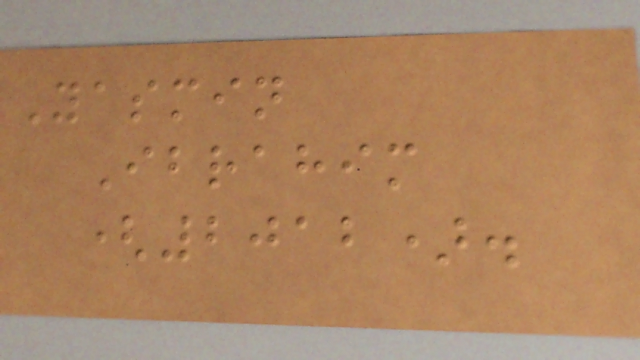Yasmin
Ibrahim
(2012).
